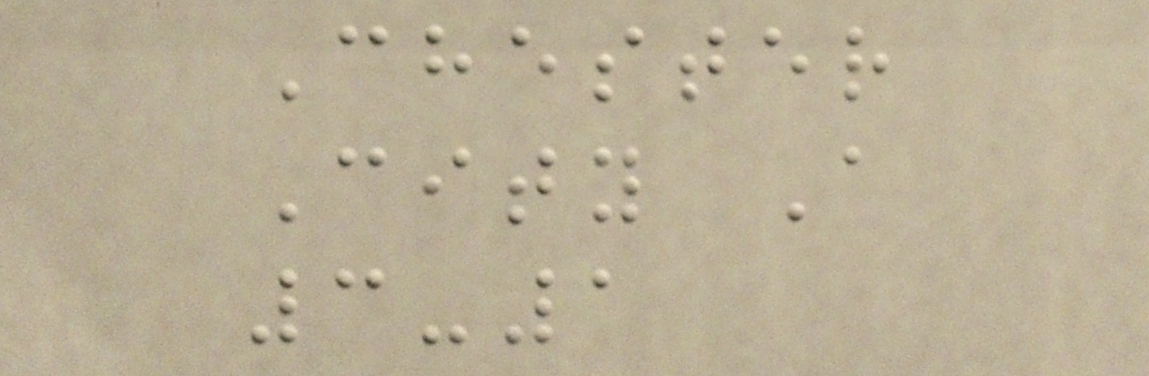Chester
City A
3-1
